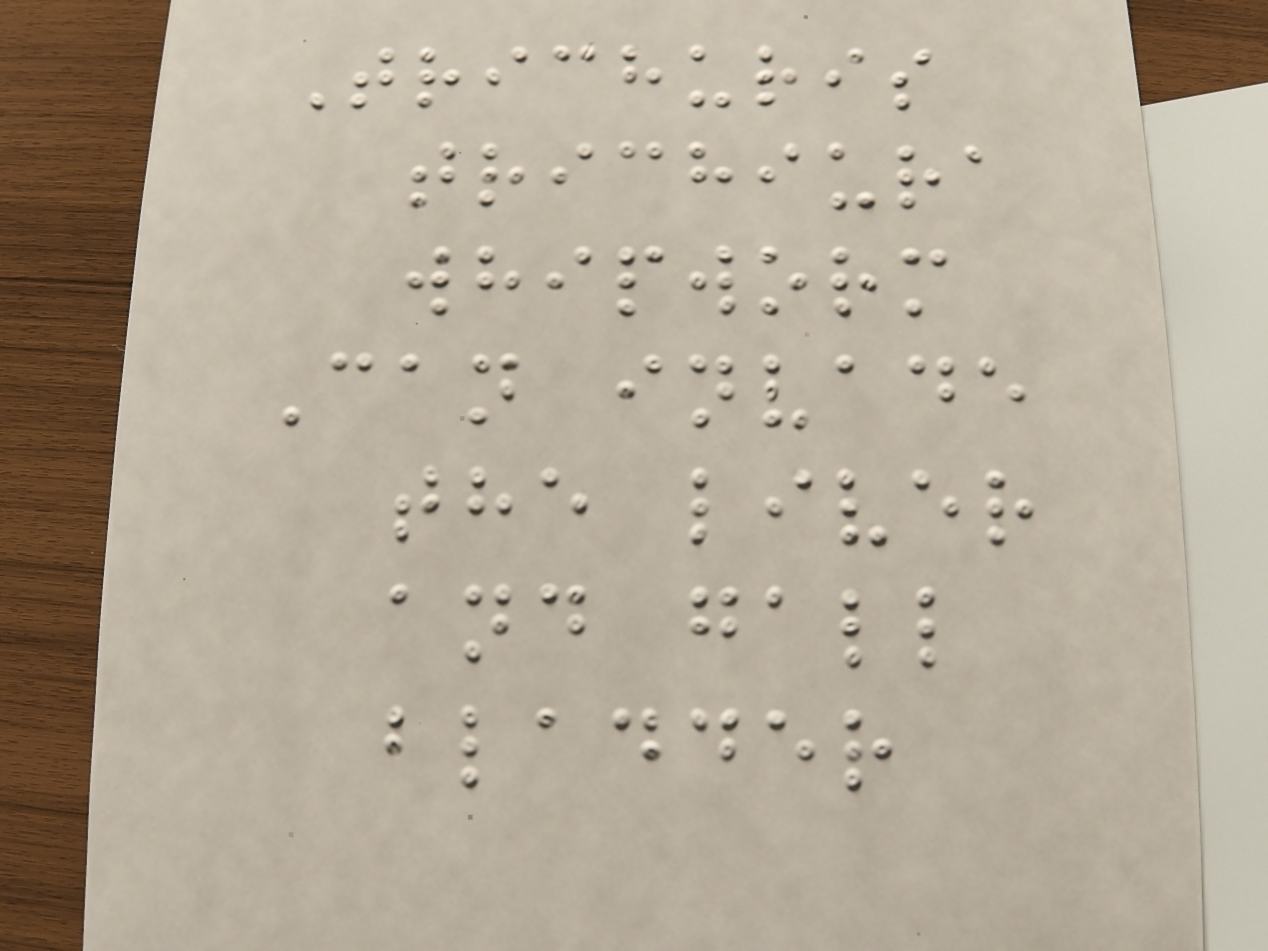Trichuris
trichiura
whipworm
Can invade
the liver
and gall
bladder
